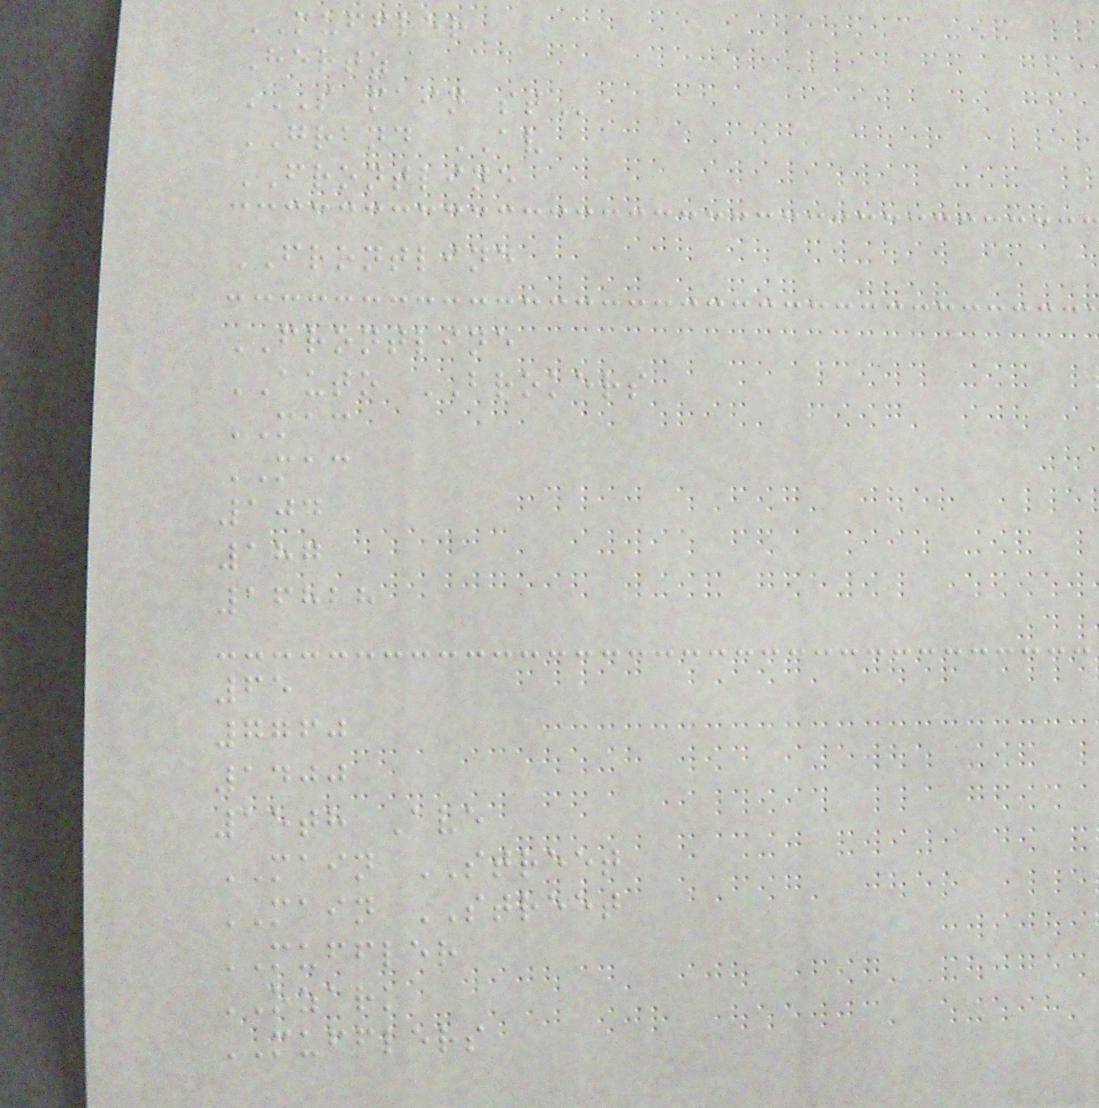MUFFLER
Hertz
S MAIN ST
GRAND AV
FRONTLINE
FRONTLINE
FRONTLINE
AUTO BROKERS
MAC
MAC
104
187
16828
65
7760
1400
15th Ave
MAIN STREET
MAIN STREET
MUFFLER
OZARK
MUFFLERS
